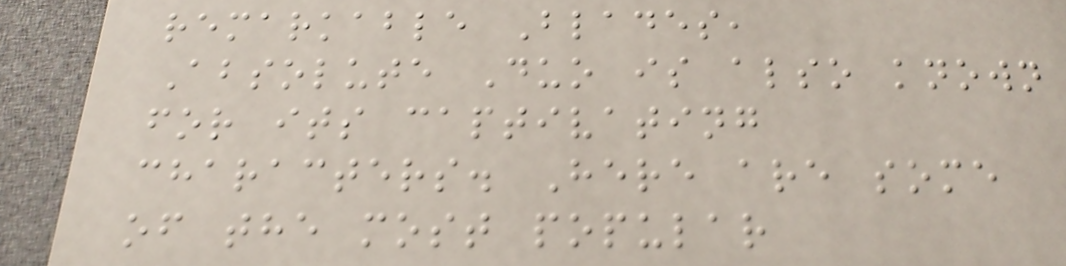remarkable Blades,
Absolute Duo is also known
for its captivating
characters. Here are some
of the most popular
